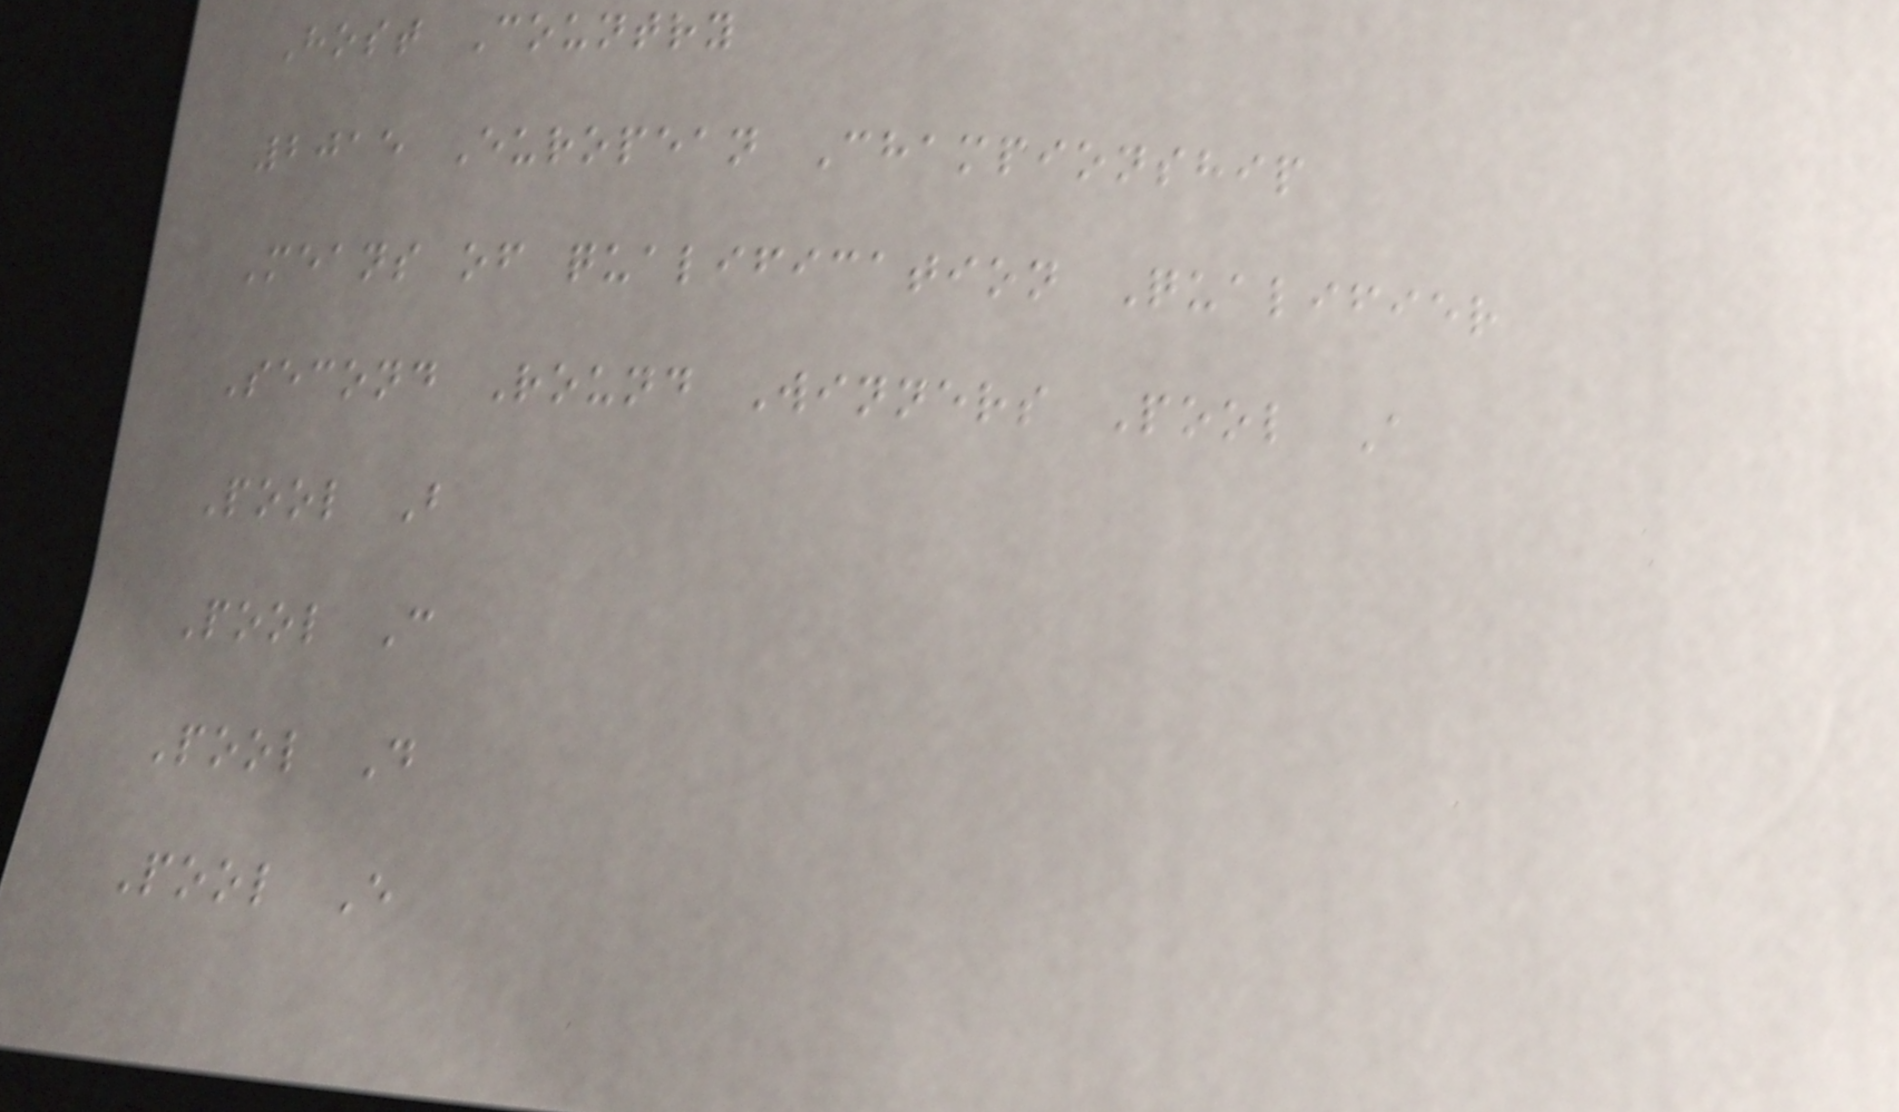Host Country
2015 European Championship
Means of qualification Qualifier
Second Round Winners Pool A
Pool B
Pool C
Pool D
Pool E
